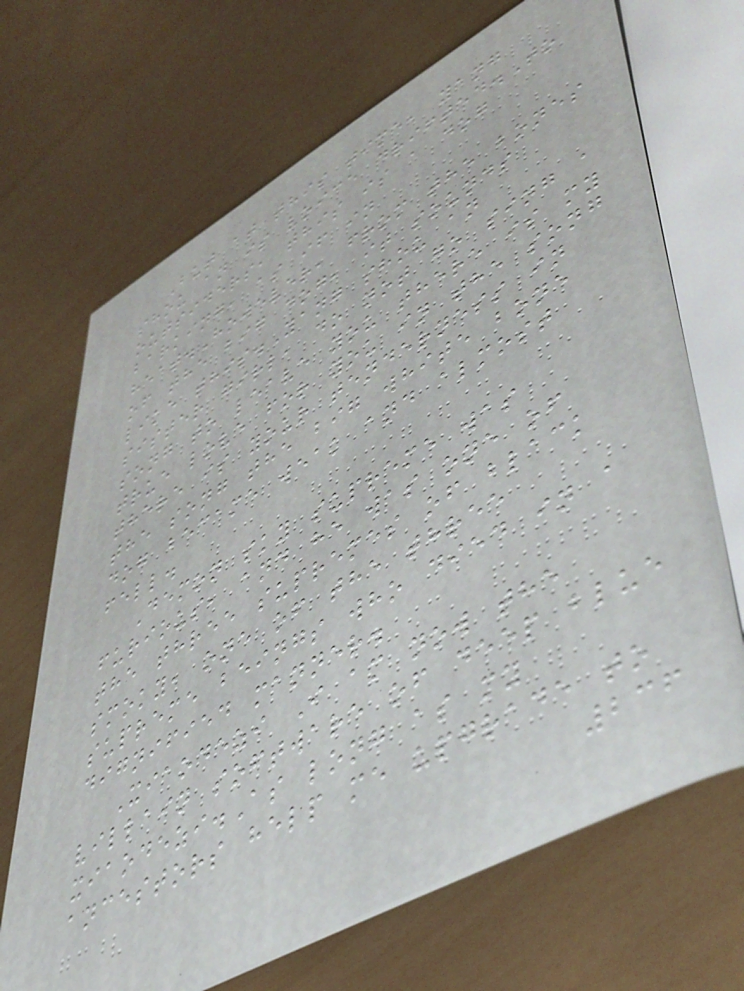But at this time, yang
shou an is voice drifted.To
outsiders, this is a dog
barking, as if in
heat.However, from the bones
of the big dog, it sounds
like this.Yang shou an
sister girl, do not go sing a
song to leave you there is my
true love for you in the song
there is your tenderness in
the song the big white bone
dog became weak and almost
fell.
Demon sky supreme was
furious, and he was one of
the three supremes of black
smoky, one of the three
supreme beings who died in a
dignified manner.
Xiaodezi I am now the
villain software of deep blue
xiaodezi.As long as my
ancestors help me upgrade to
236
